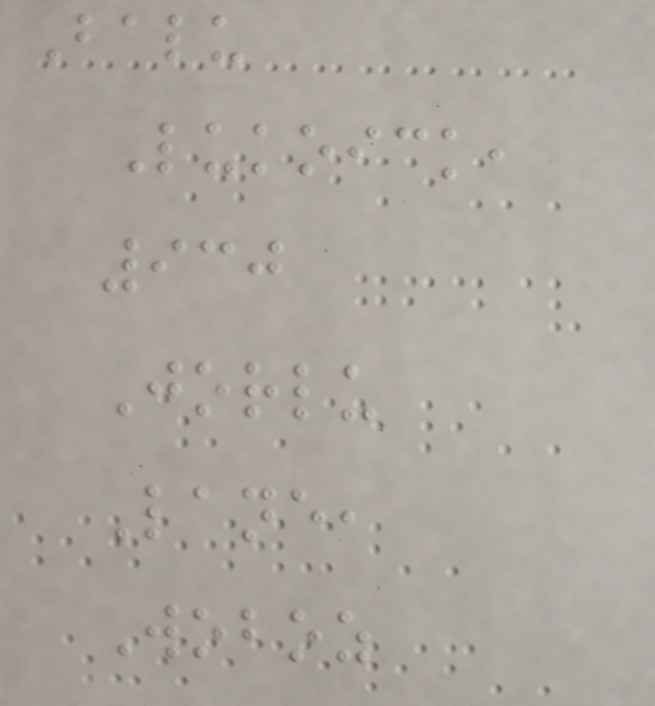Balu
Lukoick,
930
Jorlu
Lane,
Woboz
